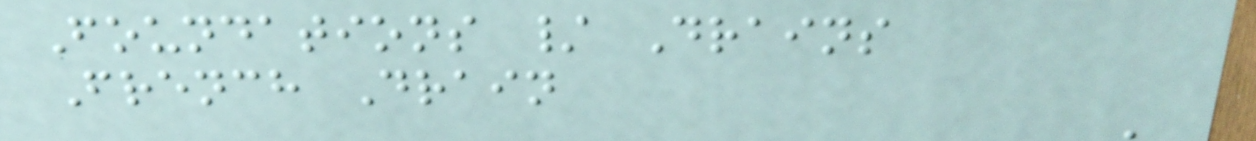Foundations / Drains
French Drain
